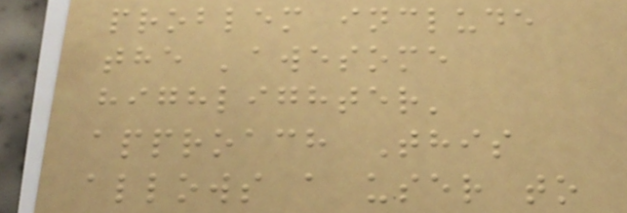problem include
the 'awesome
highlighter'
approach This
allows a user to
